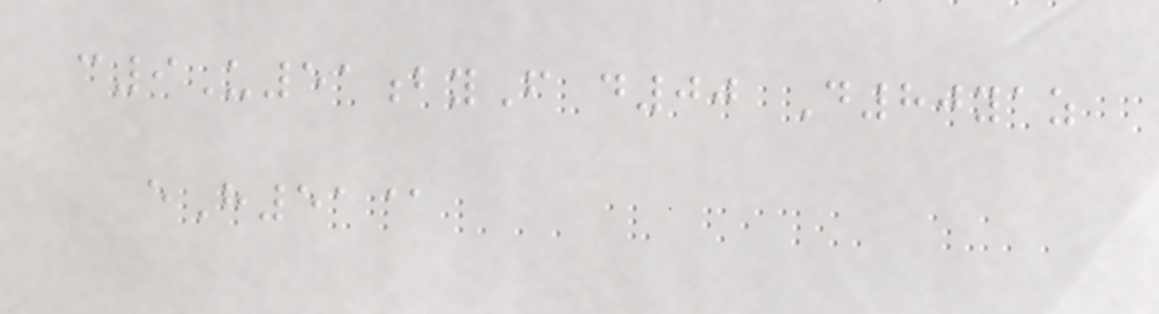c9U51byF d00 D80yaz
eH51@
